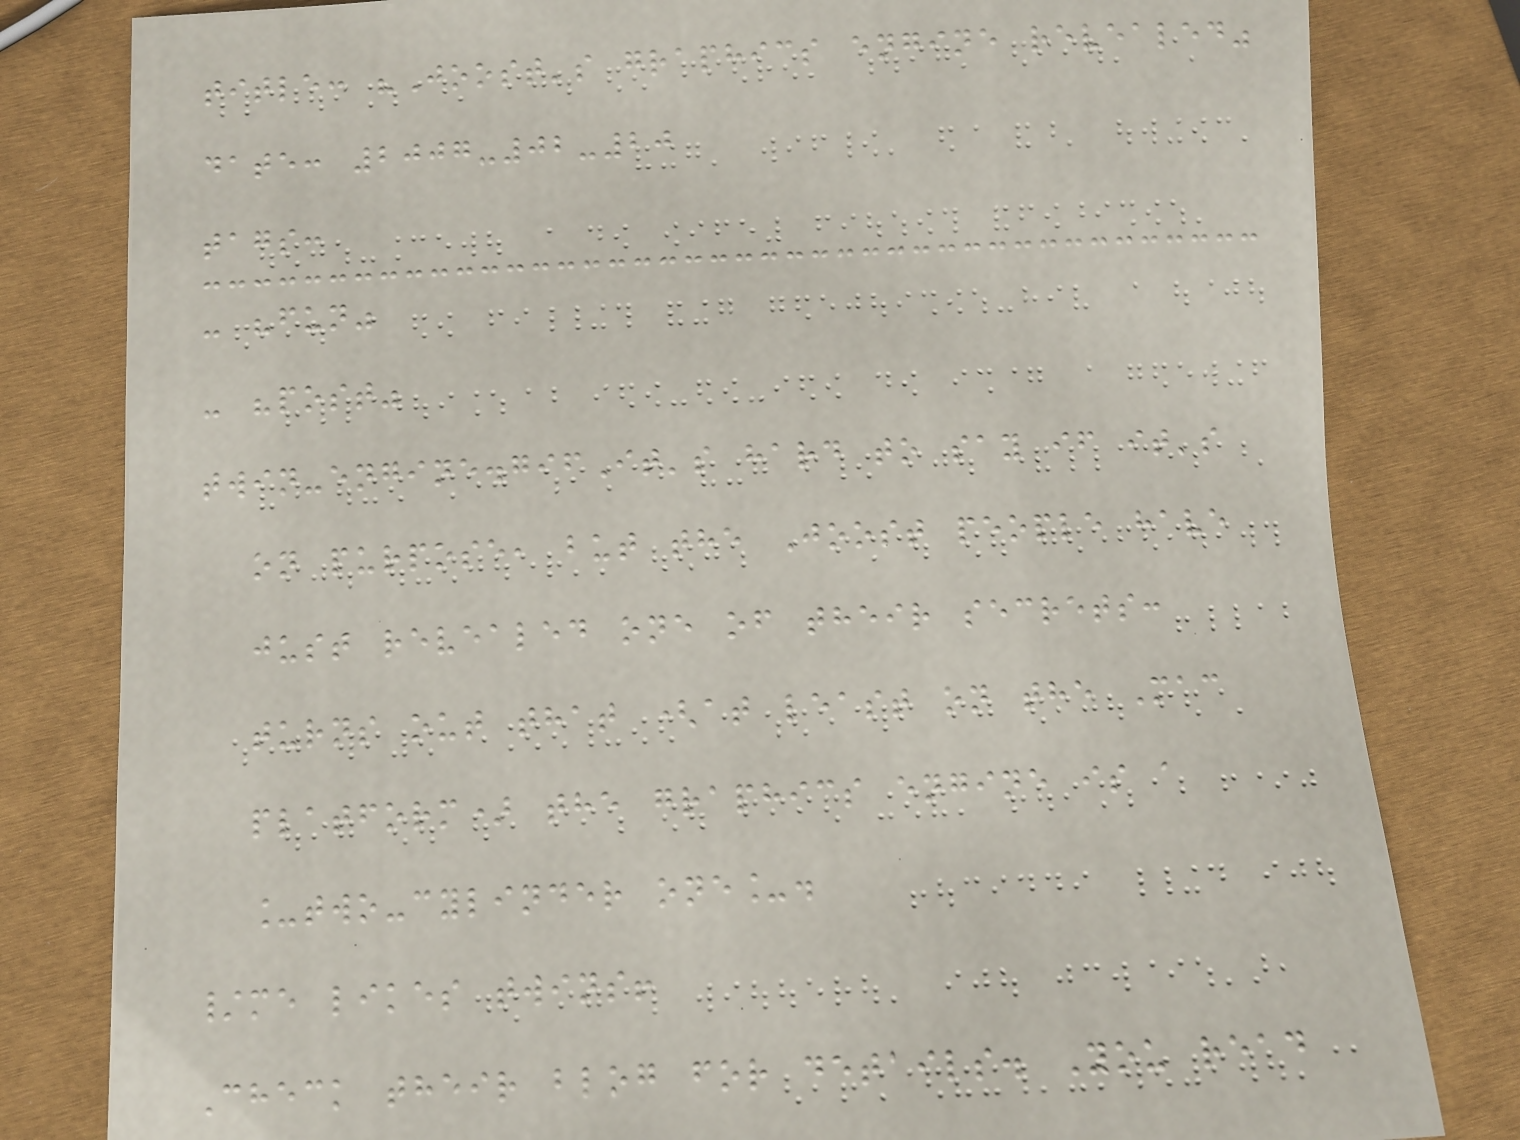title: "Joost's graphics engine revealed"
date: 2007-02-20
tags:
- "fun"
- "post"
twin-engine.gifIt's hard to say if it's
on purpose, but the Joost people have
just revealed one of their secrets:
turns out that (at least on the Mac
platform) the graphics engine is a
_two-cylinder one_.
/me likes twins!
Check their blog for details. You read
